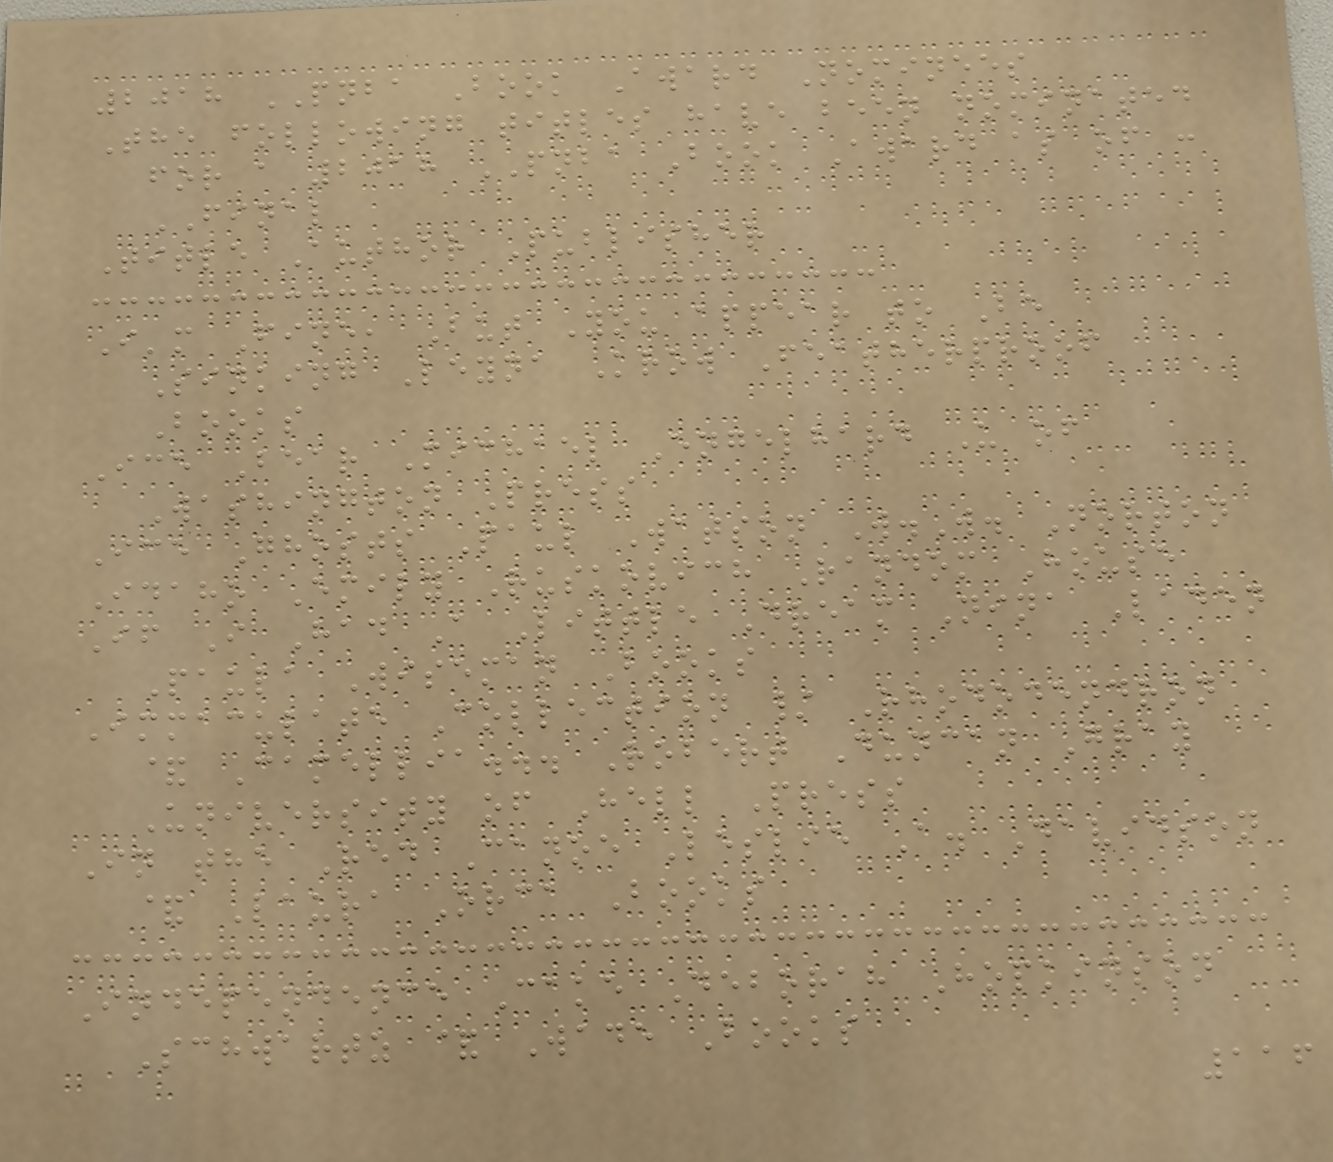2018 PNBA Book Award Nominees
The following titles have been nominated
for a 2018 PNBA Book Award as of :
FINAL
Title Author Publisher
I'm Fine, But You appear to Be
Sinking Leyna Krow Featherproof
Books
Ice Bear Michael Engelhard U of
Washington Press
Ice Ghosts Paul Watson W.W. Norton
Idaho Emily Ruskovich Random House
If I Had A Little Dream Nina Laden
Paula Wiseman Books
Immaculate Collection / Rhododendron
& Camellia... Robert Duncan Gray
University of Hell Press
In the Red Canoe Leslie A. Davidson
& Laura Orca Books
Independence Cake Deborah Hopkinson
Schwartz & Wade Books
116
